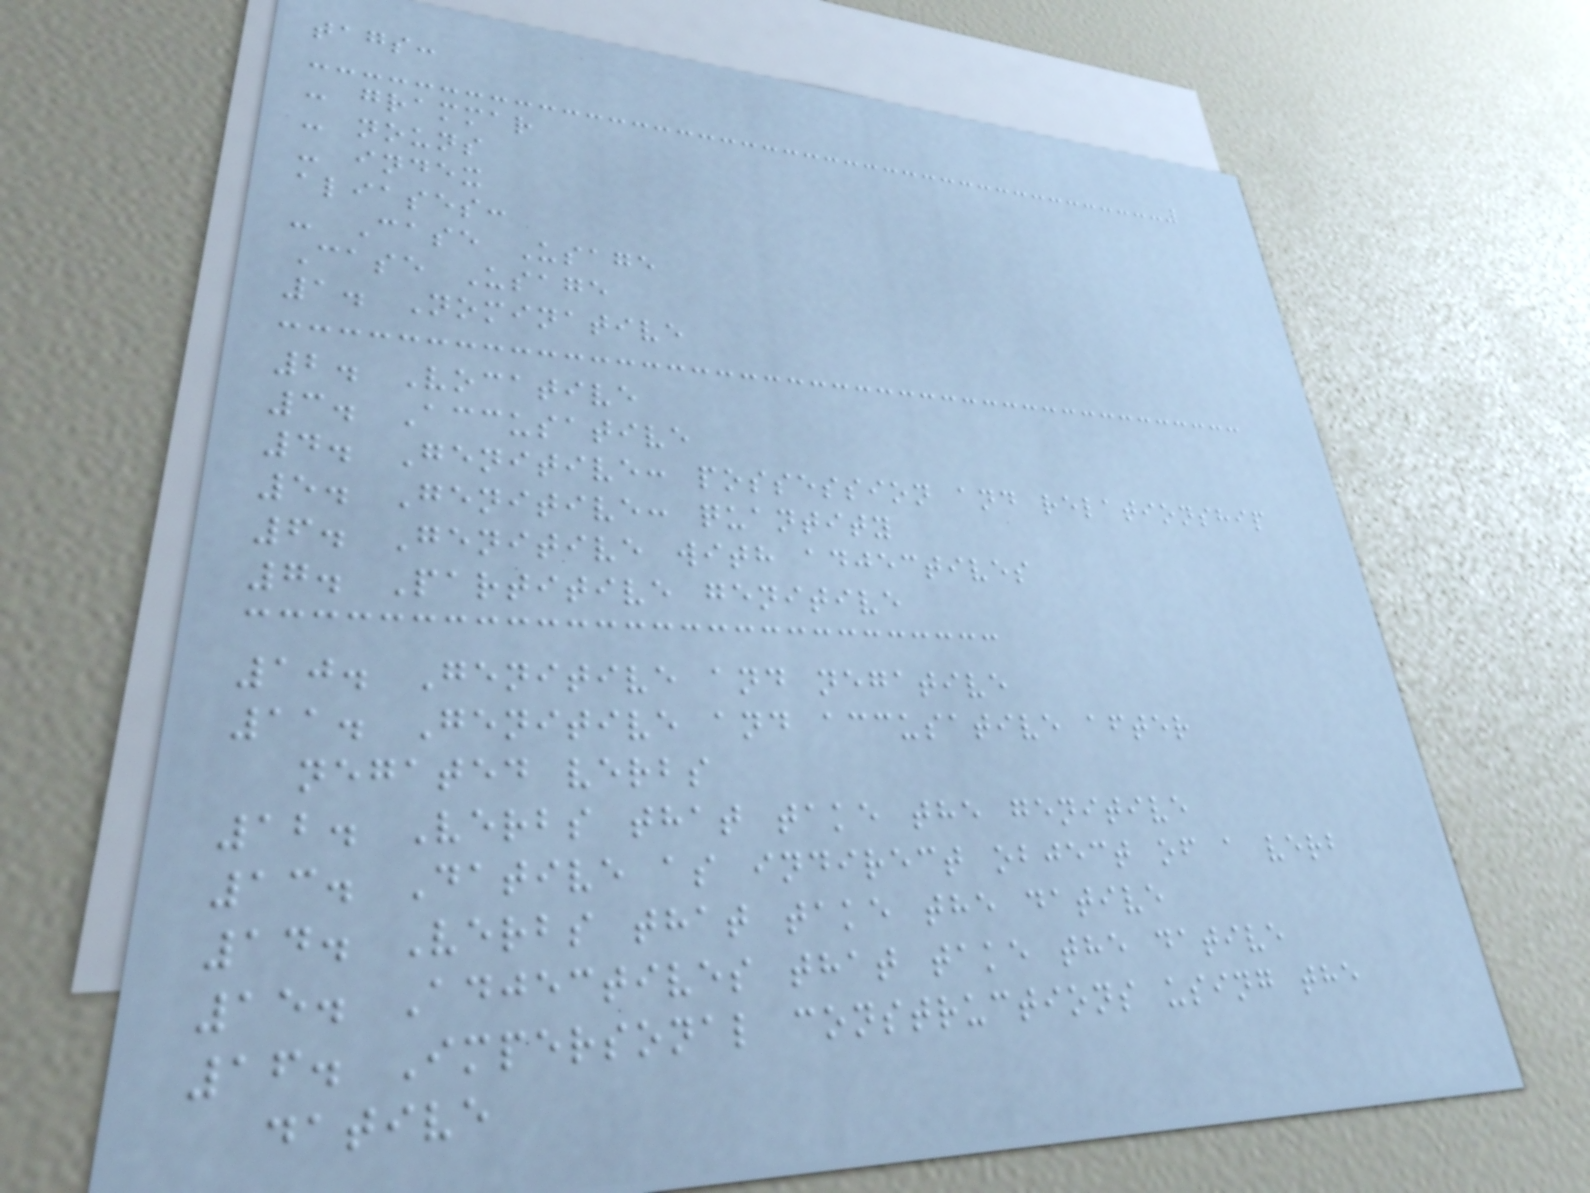tags:
- grammar
- nouns
- index
aliases:
- Case Usage
Case Usage
1. Nominative
2. Vocative
3. Accusative
4. Genitive: possession and relationship
5. Genitive: quantity
6. Genitive with adjectives
7. Partitive genitive
10. Genitive and negative
11. Genitive and accusative after
negated verbs
12. Verbs that take the genitive
13. Dative as indirect object of a verb
14. Verbs that take the dative
15. Adjectives that take the dative
16. Impersonal constructions using the
dative
